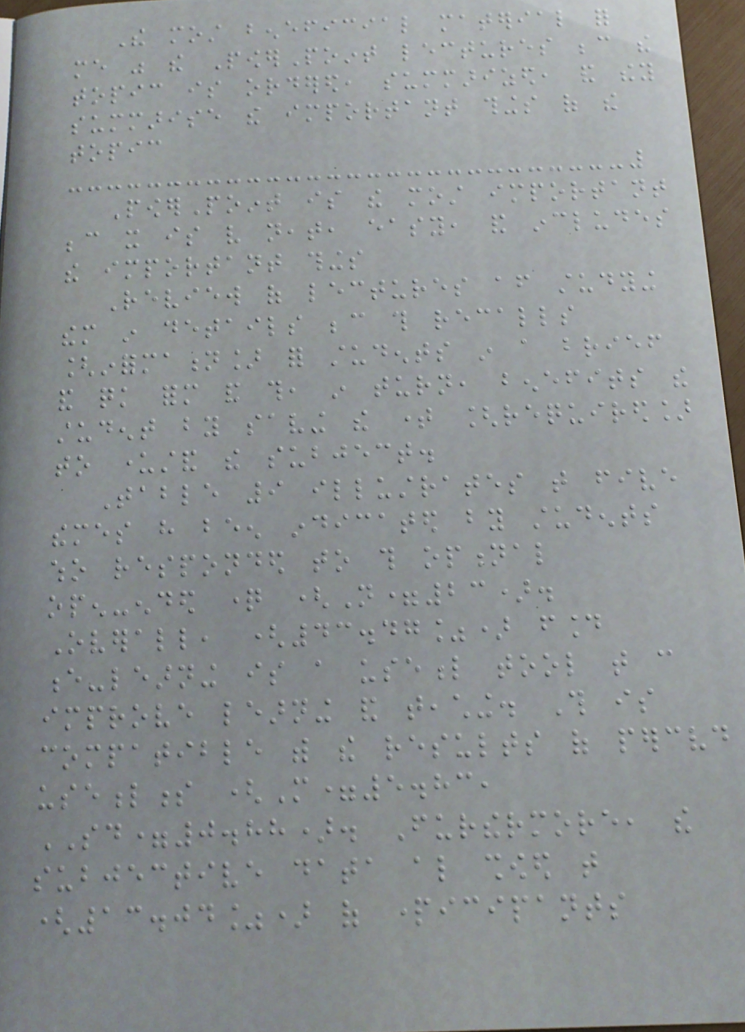The most beneficial material for
me was the PowerPoint lectures because the
topic is ordered, summarized, and they
summarise the important things of the
topic
PowerPoint is the most important
because it is very neat, easy, and includes
the important things
Review of lectures after studying
them in details because this recalls
[information] for students in a brief
and quick form and this, in turn, benefits the
student by saving the time [required]
to understand the subject.
Table 9 illustrates that five
themes have been indicated by students
who responded to this optional
open-ended question (N=23).
Overall, (43.47%) found
e-learning is a useful tool that can
improve learning and teaching. This is
compatible with the results of perceived
usefulness (M=5.83,
SD=0.88). Furthermore, the
subjective data also showed that
(13.04%) of participants
